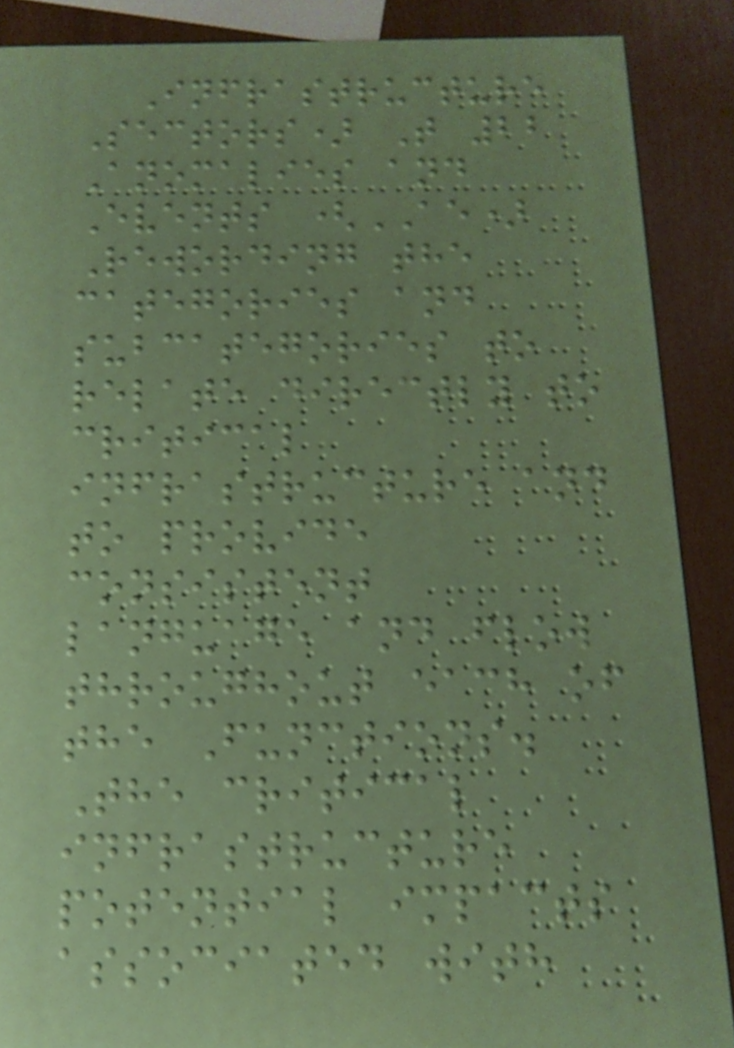Infrastructure
Sectors) T 22
Anomalies and
Events (AE)
Rewording the
categories and
subcategories to
relate directly to
critical
infrastructure and
to provide
consistent
language and flow
throughout each of
the Functions.
The critical
infrastructure
potential impacts
associated with
